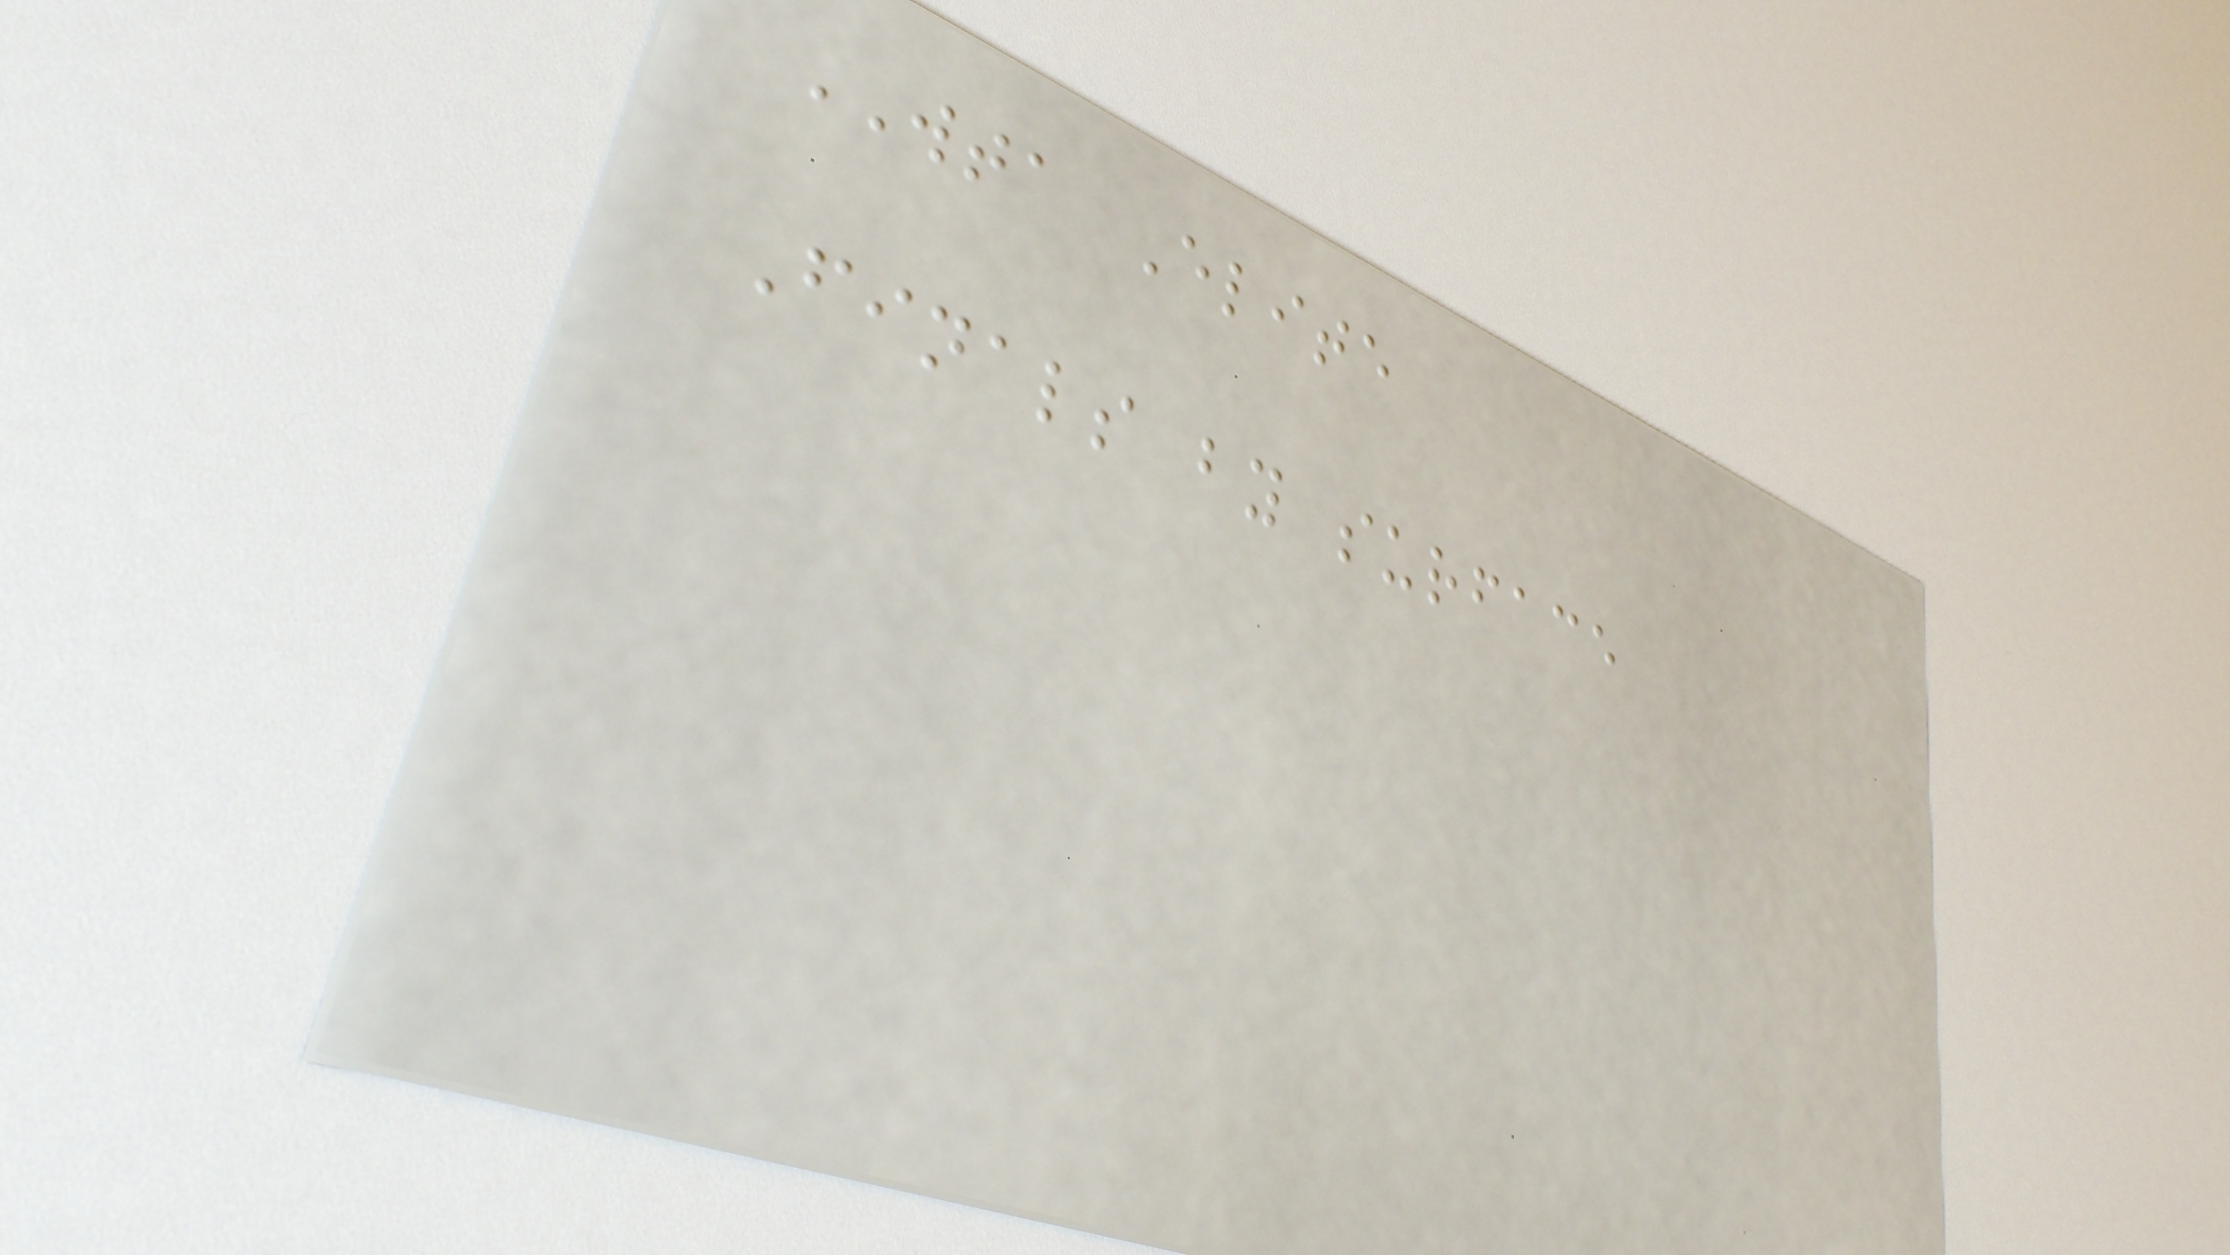WTA Elite
Finals by surface
